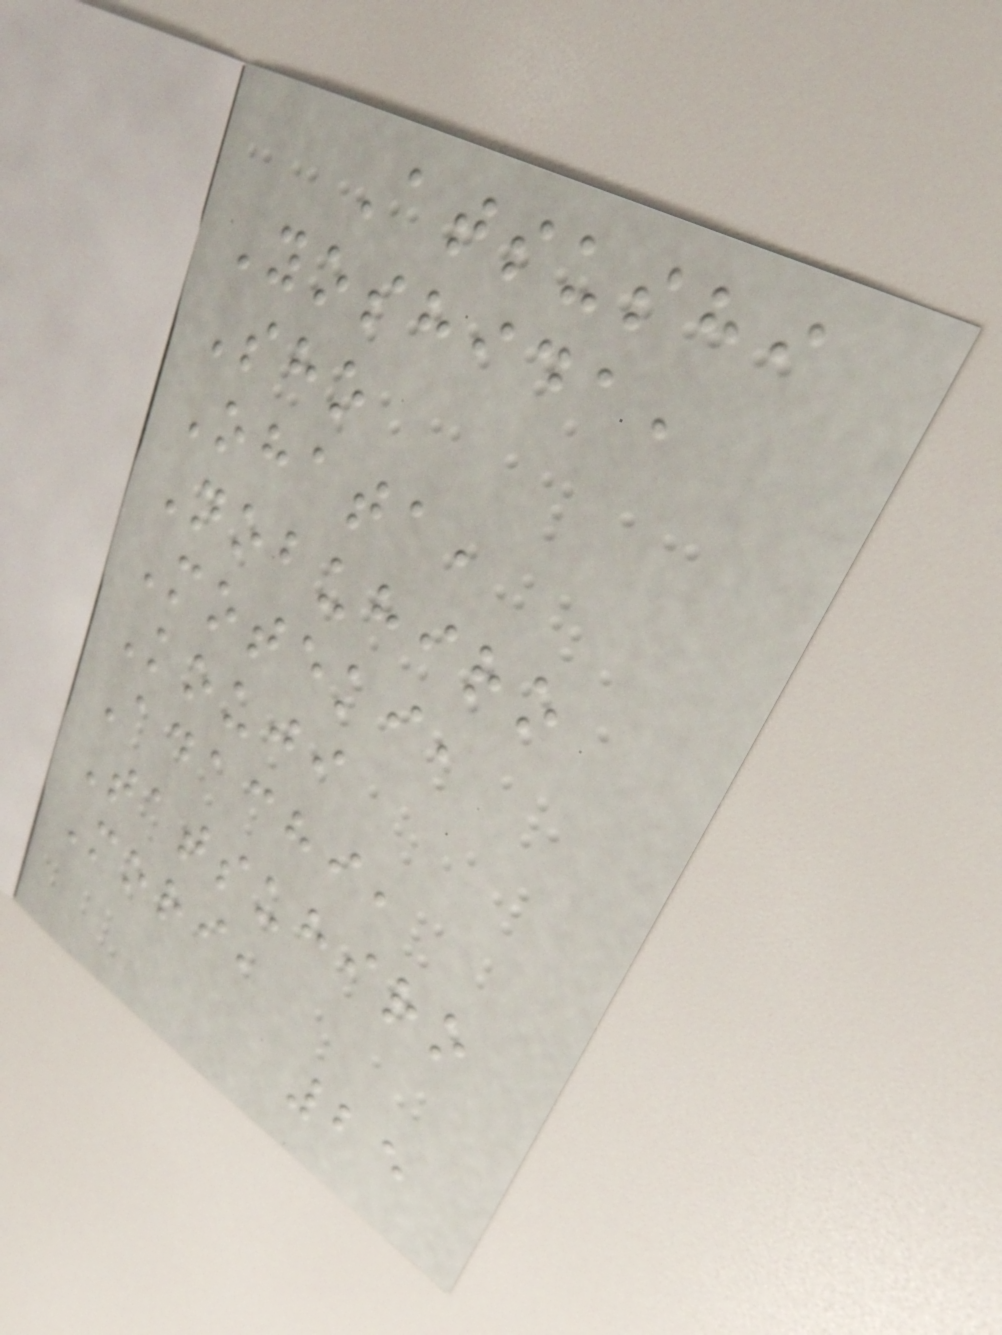Atsushi
Yoshida,
Sho
Ohata,
Nobuhiro
Moteki,
Kouji
Adachi,
Tatsuhiro
Mori,
25
